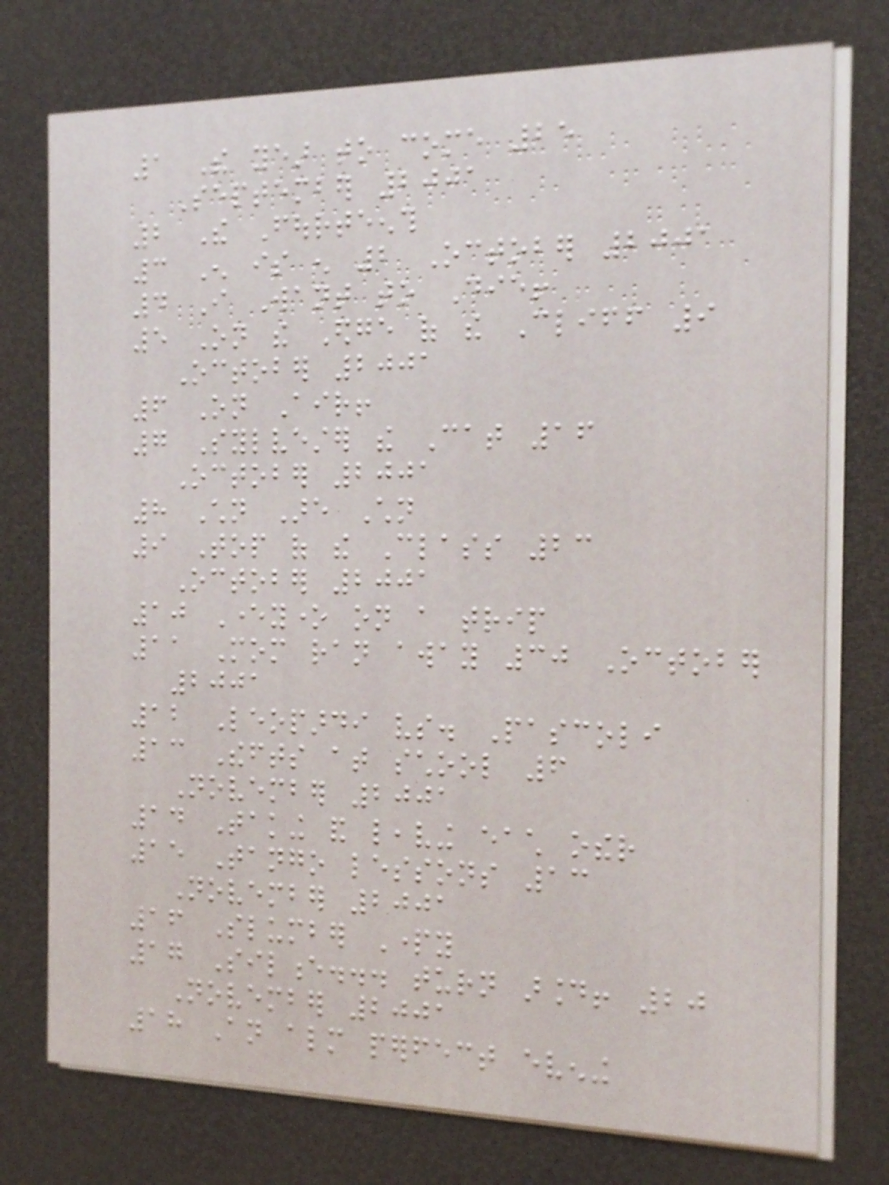1 The year to come 25
September 2001
2 The Fourteenth
3 Enough is enough 2 October 2001
4 I Want to Die!
5 On the Edge of the Cliff 9
October 2001
6 On Air!
7 Sylvester the Cat 16
October 2001
8 Children Are Children
9 Top of the Class 23
October 2001
10 Everyone on a trip
11 Mom ran away 30 October
2001
12 Leopardi vs. Pascoli
13 Thefts at school 6
November 2001
14 Taking and leaving each other
15 Tango lessons 13
November 2001
16 Slumber Party
17 Silence... turn around! 20
November 2001
18 An almost perfect evening
